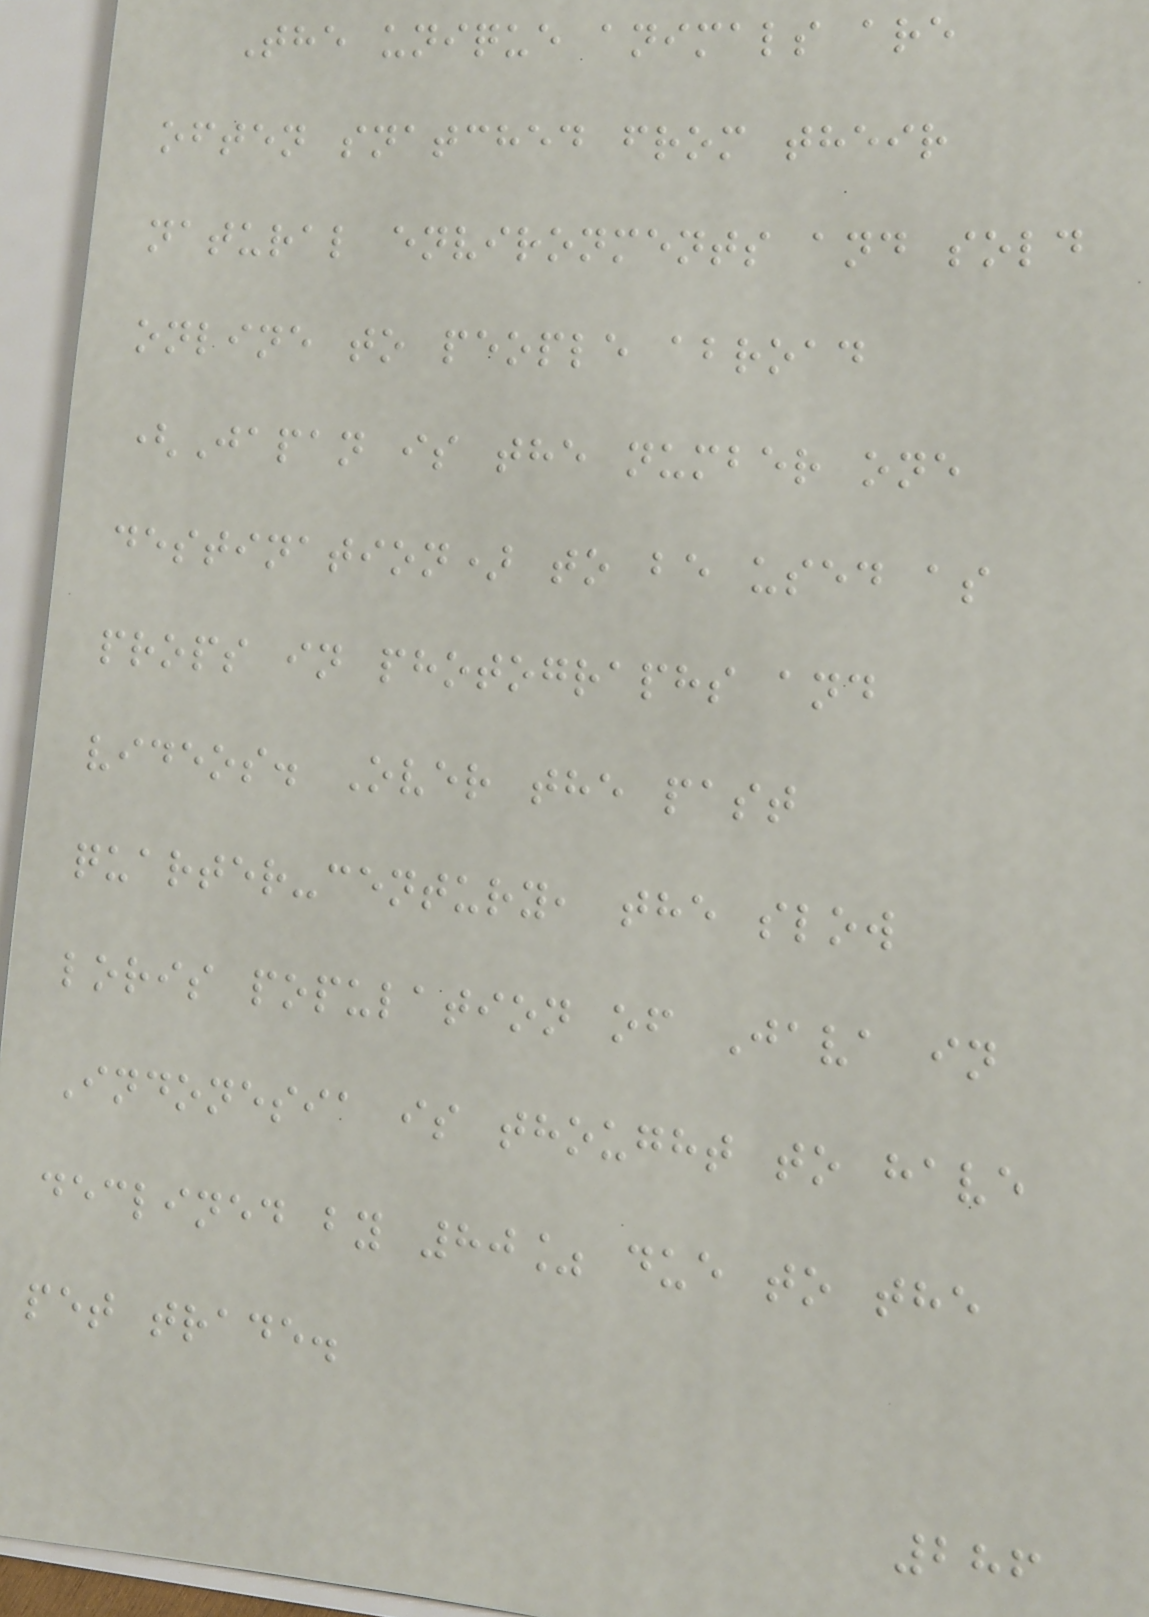The unique animals are
often snatched from their
natural environments and sold
online to people abroad
(Japan is the number one
destination) to be used as
props in photographs and
videos. Over the past
quarter-century, the slow
loris population of Java in
Indonesia is thought to have
declined by 80% due to the
pet trade.
286
